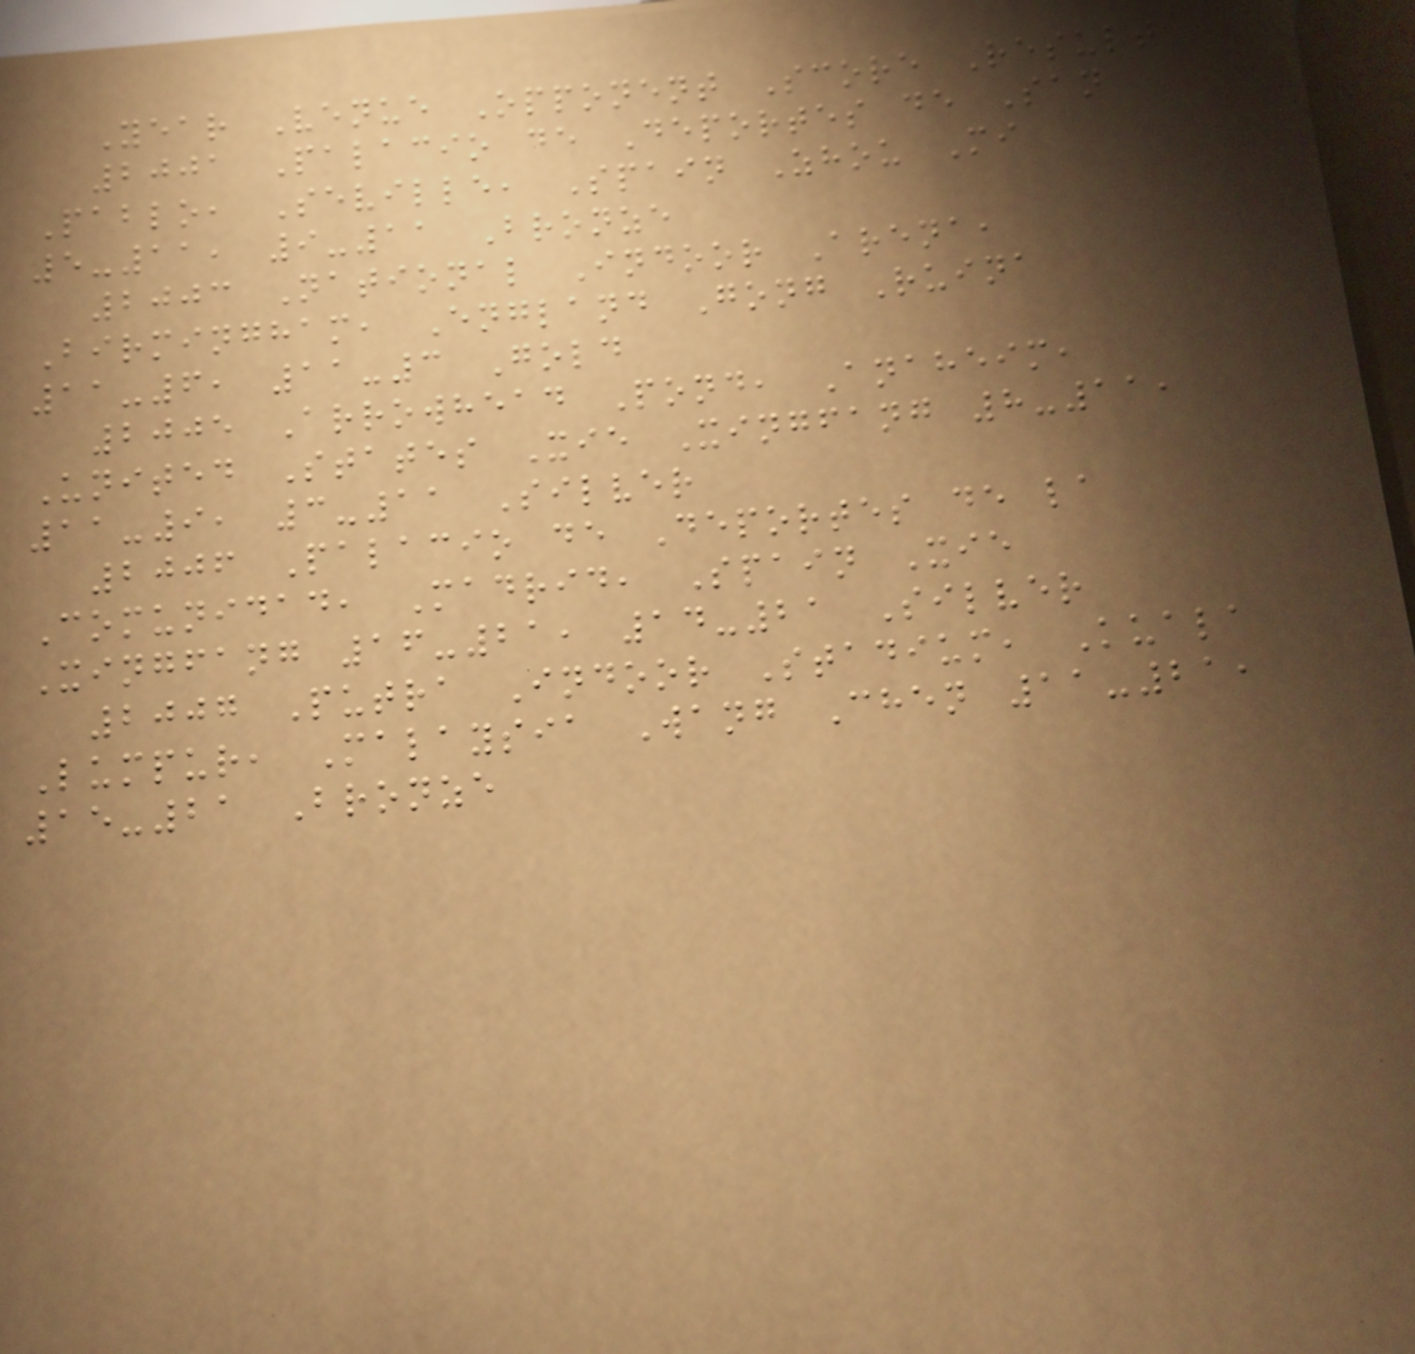Year Venue Opponent Score Result
2001 Palacio de Deportes de San
Pablo, Seville, Spain Zhou Mi
5-11, 9-11 Bronze
2003 National Indoor Arena,
Birmingham, England Gong Ruina
11-6, 11-3 Gold
2005 Arrowhead Pond, Anaheim,
United States Xie Xingfang 8-11,
11-9, 3-11 Silver
2006 Palacio de Deportes de la
Comunidad, Madrid, Spain Xie
Xingfang 16-21, 14-21 Silver
2007 Putra Indoor Stadium, Kuala
Lumpur, Malaysia Wang Chen 11-21,
15-21 Bronze
